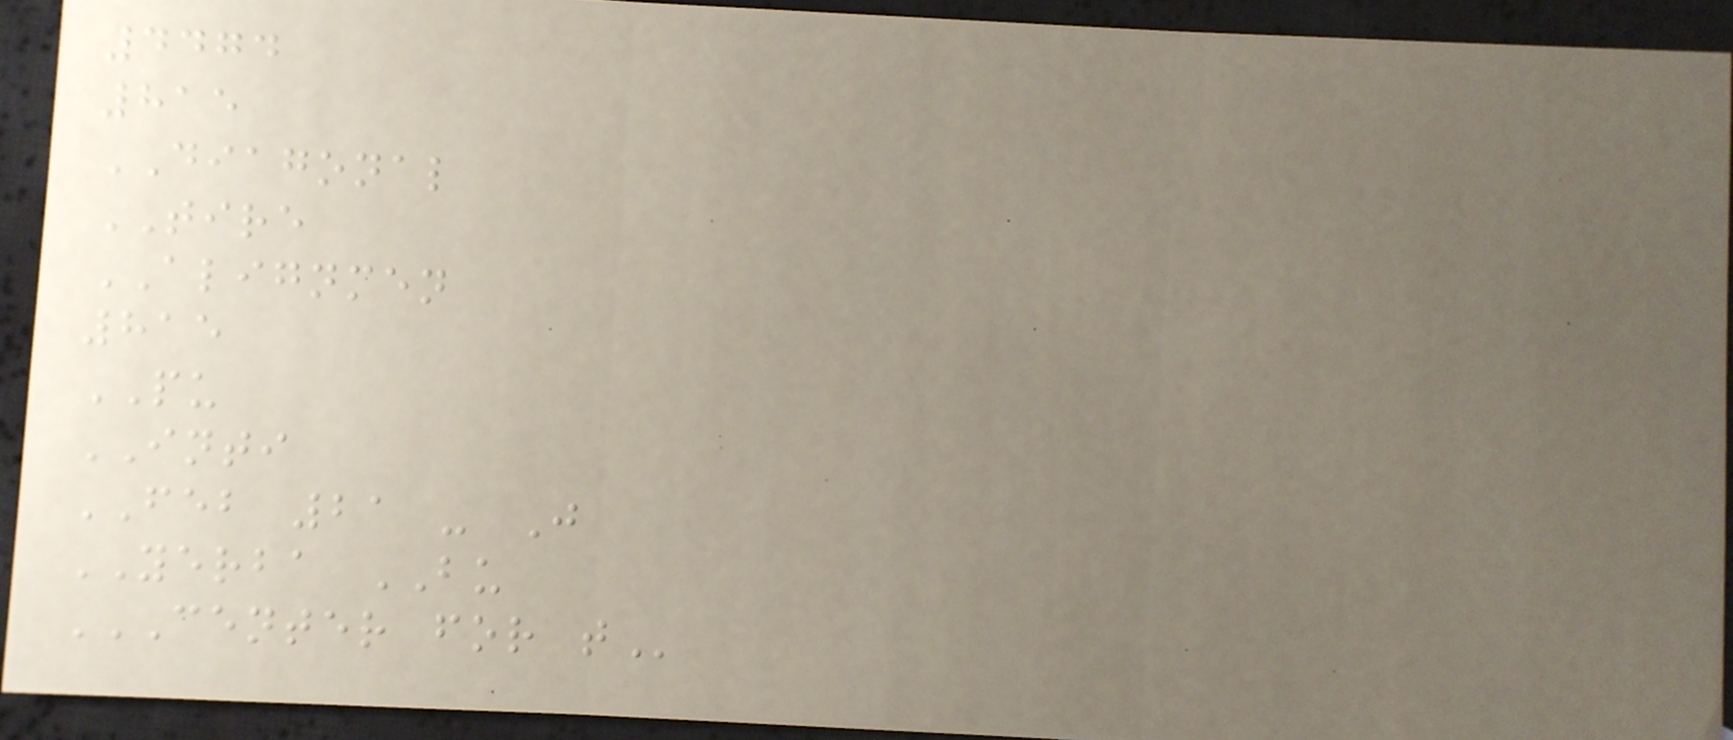4474
815
DIAGONAL
TIRE
ALIGNMEN
815
PU
INTI
FEB 21 - J
YERBA BU
CENTER FOR T
